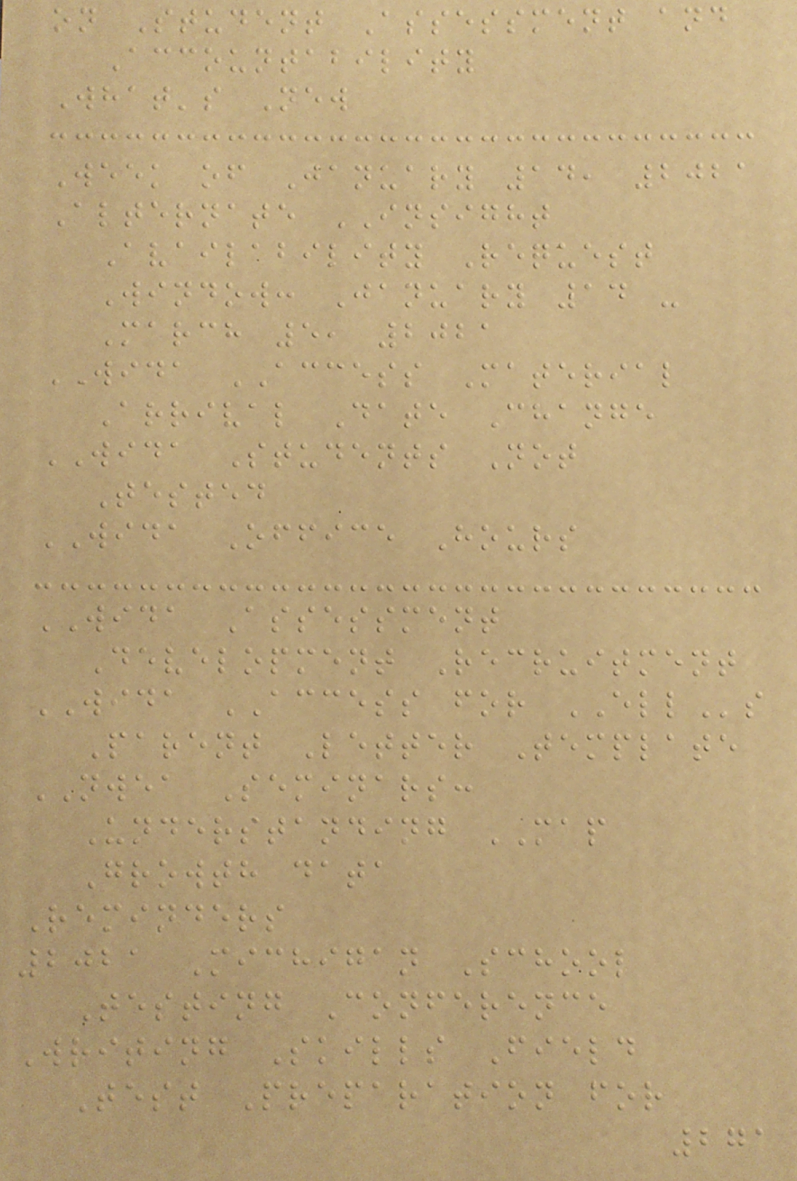on Student Assessment and
Accountability
What's New
Week of January 14, 2021
Alternate INSIGHT
Availability Request
Window: January 14 -
March 5, 2021
WIDA ACCESS Material
Arrival Date Change
WIDA Students Not
Tested
WIDA Office Hours
WIDA Assessment
Development Recruitment
WIDA ACCESS for ELLs
Parent Letter Template
NWEA Seminars:
Understanding MAP
Growth data
Reminders
2021 Michigan School
Testing Conference
Writing Skills Field
Test Preparation for
271
